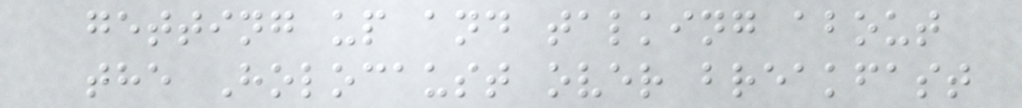getting up and talking about
the Holocaust over breakfast
